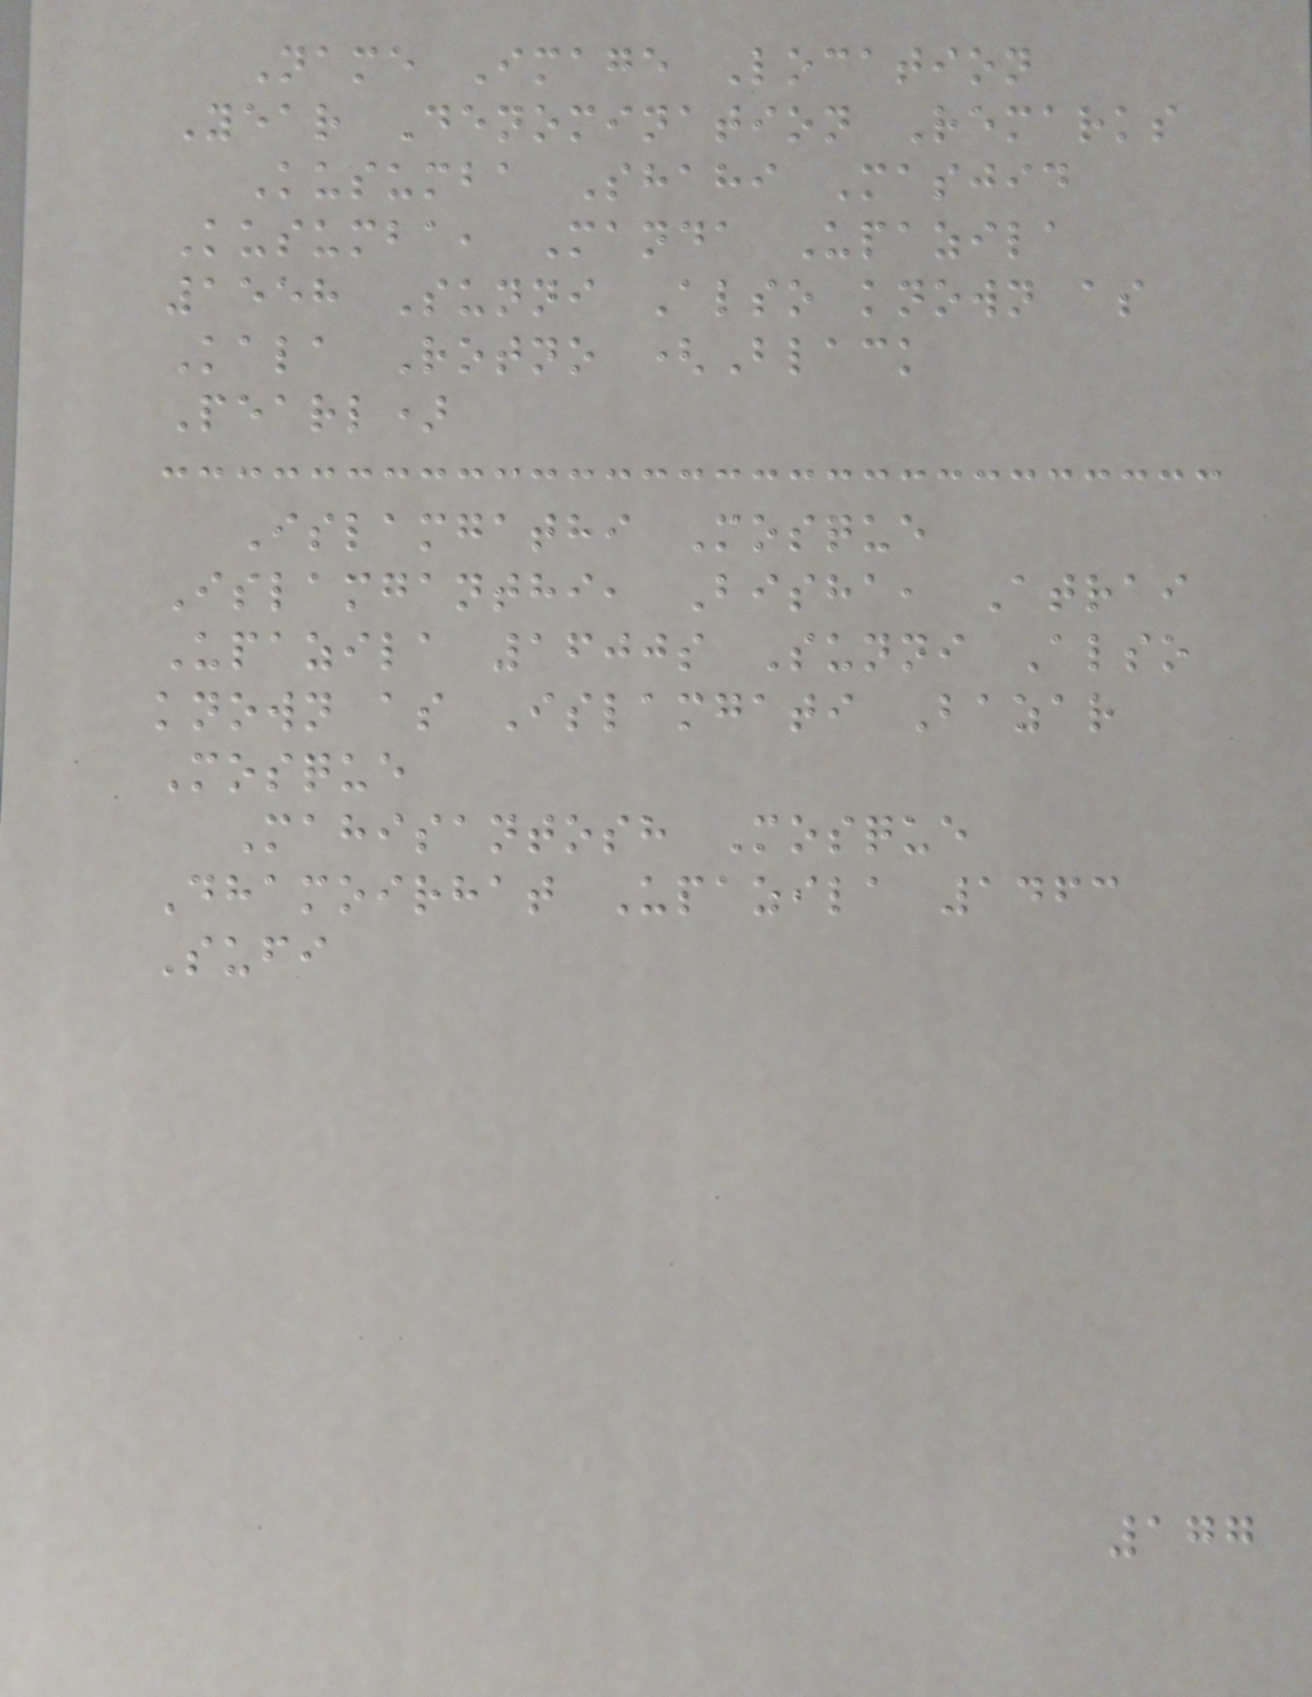Name Image Location
Year Denomination Remarks
Kusumba Shahi Masjid
Kusumba, Manda Upazila
1558 Sunni Also known as
Kala Rotno (Black
Pearl)
Islamgathi Mosque
Islamganthi, Bisha, Atrai
Upazila 1600s Sunni Also
known as Islamgati Bazar
Mosque
Mahisantosh Mosque
Dhamoirhat Upazila 1463
Sufi
177
